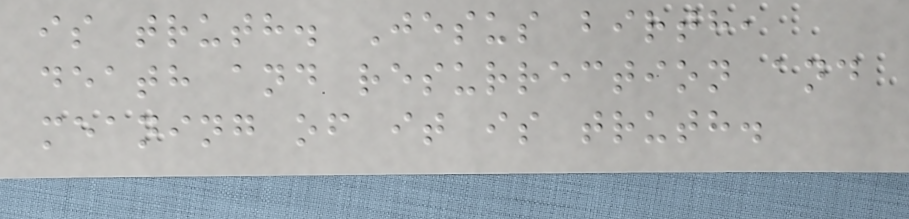is truth. Jesus birth,
death and resurrection and
meaning of it is truth.
